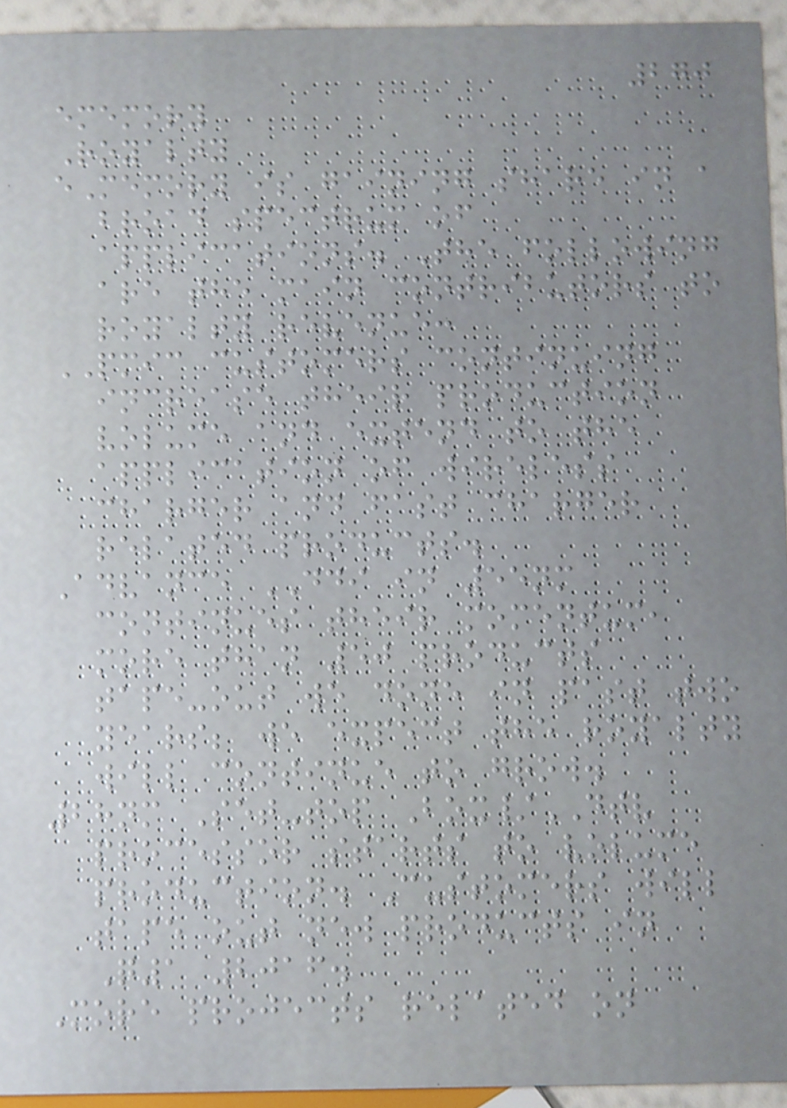270
ememory
Royalty
eMemory is gaining share in a
broad spectrum of
applications. The following
are the main contributors to
royalty revenue:
PMIC customers continuing
increase their production
volume and extend to the
application of wireless
charger and fast charger
related products.
Advance DDI in 55nm
continues their momentum,
more than 50 products
tape-out we done in past two
years; we expect the royalty
will continue to grow.
28nm Set-top Box/DTV
processor starts to volume
production. Customers will
tape out new products in
Q1 2016.
More projects related on
